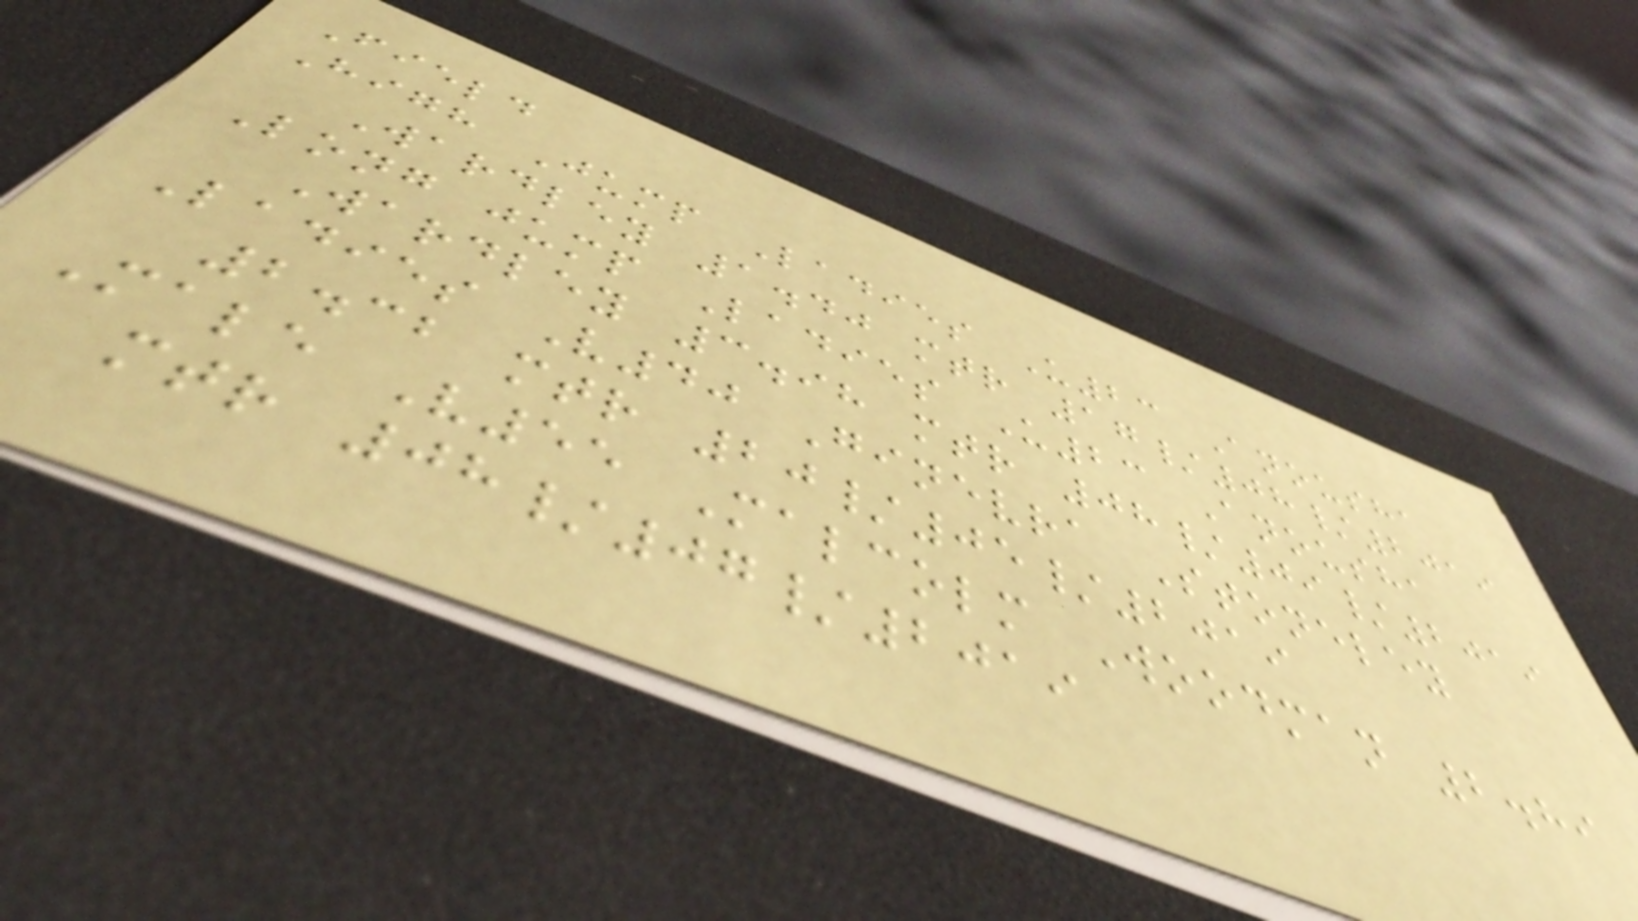Field
High Jump Ladies U23 Anousha
Wardley 1.40 mtr 17/08/2019
Long jump Ladies U23 Anousha
Wardley 3.98 mtr 08/09/2019
Ladies V40 Ginevra Stoneley
2.32 mtr 20/05/2019
Male V55 Malcolm Woodman 2.89
mtr 08/07/2019
